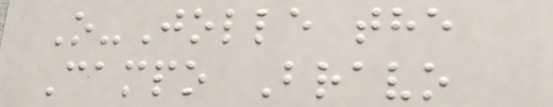O-Jolle the
Campo Bravo
